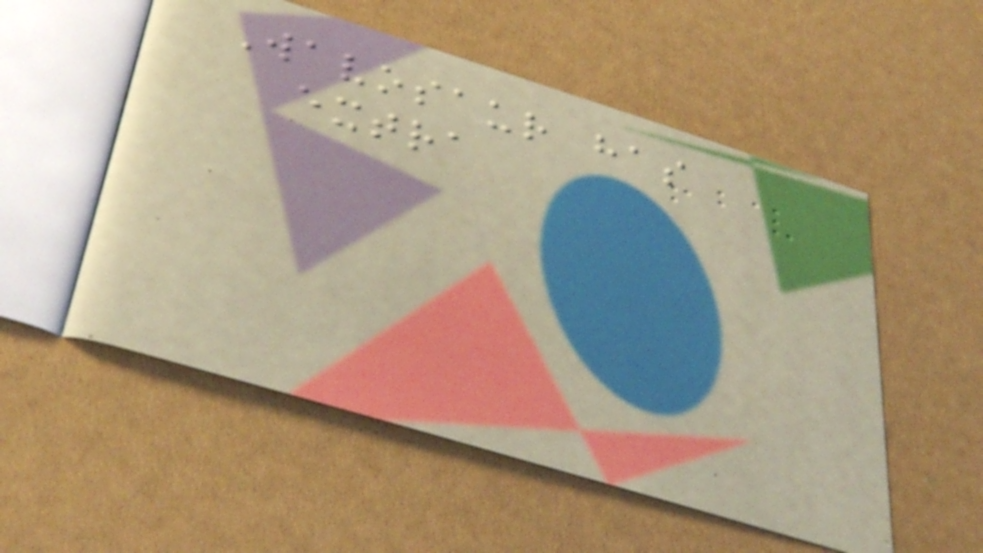Wavosaur has
extra
